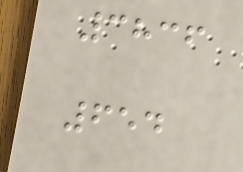3836
654
